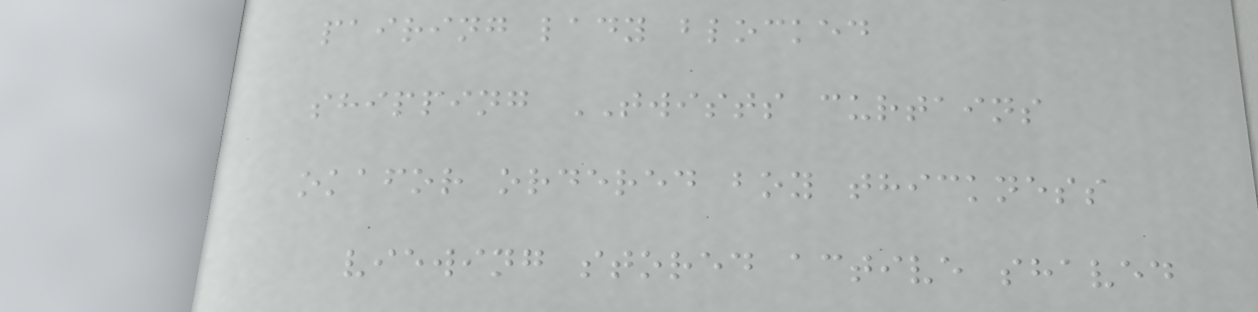pairing lady blocked
shipping TWISTS curtains
okafor ordered boy thickness
viewing stored active shaved
